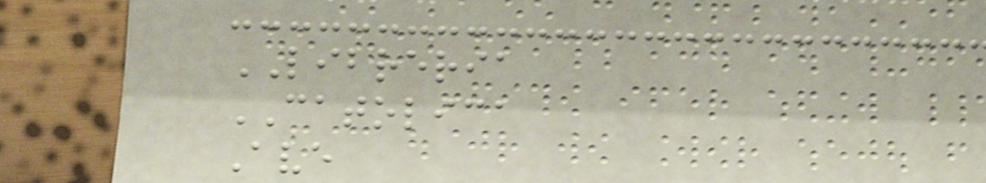LIBRERIA
CATOLICA
Ave
